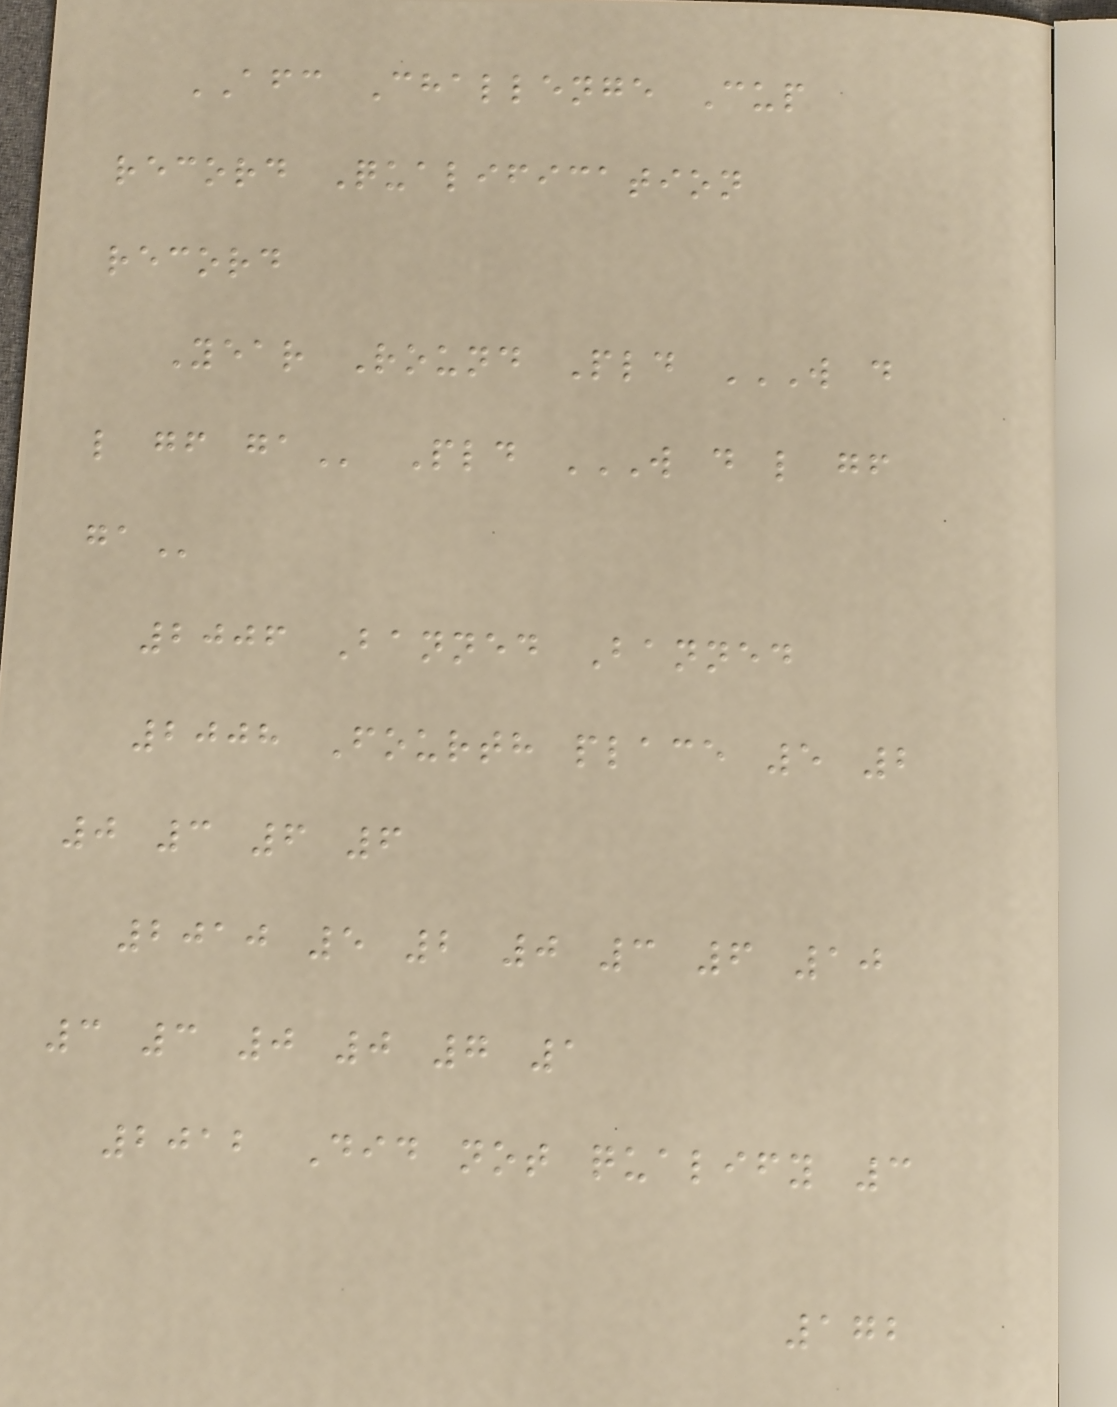AFC Challenge Cup
record Qualification
record
Year Round Pld W D
L GF GA Pld W D L GF
GA
2006 Banned Banned
2008 Fourth place 5 2
0 3 6 6
2010 5 2 0 3 6 10
3 3 0 0 7 1
2012 Did not qualify 3
172
